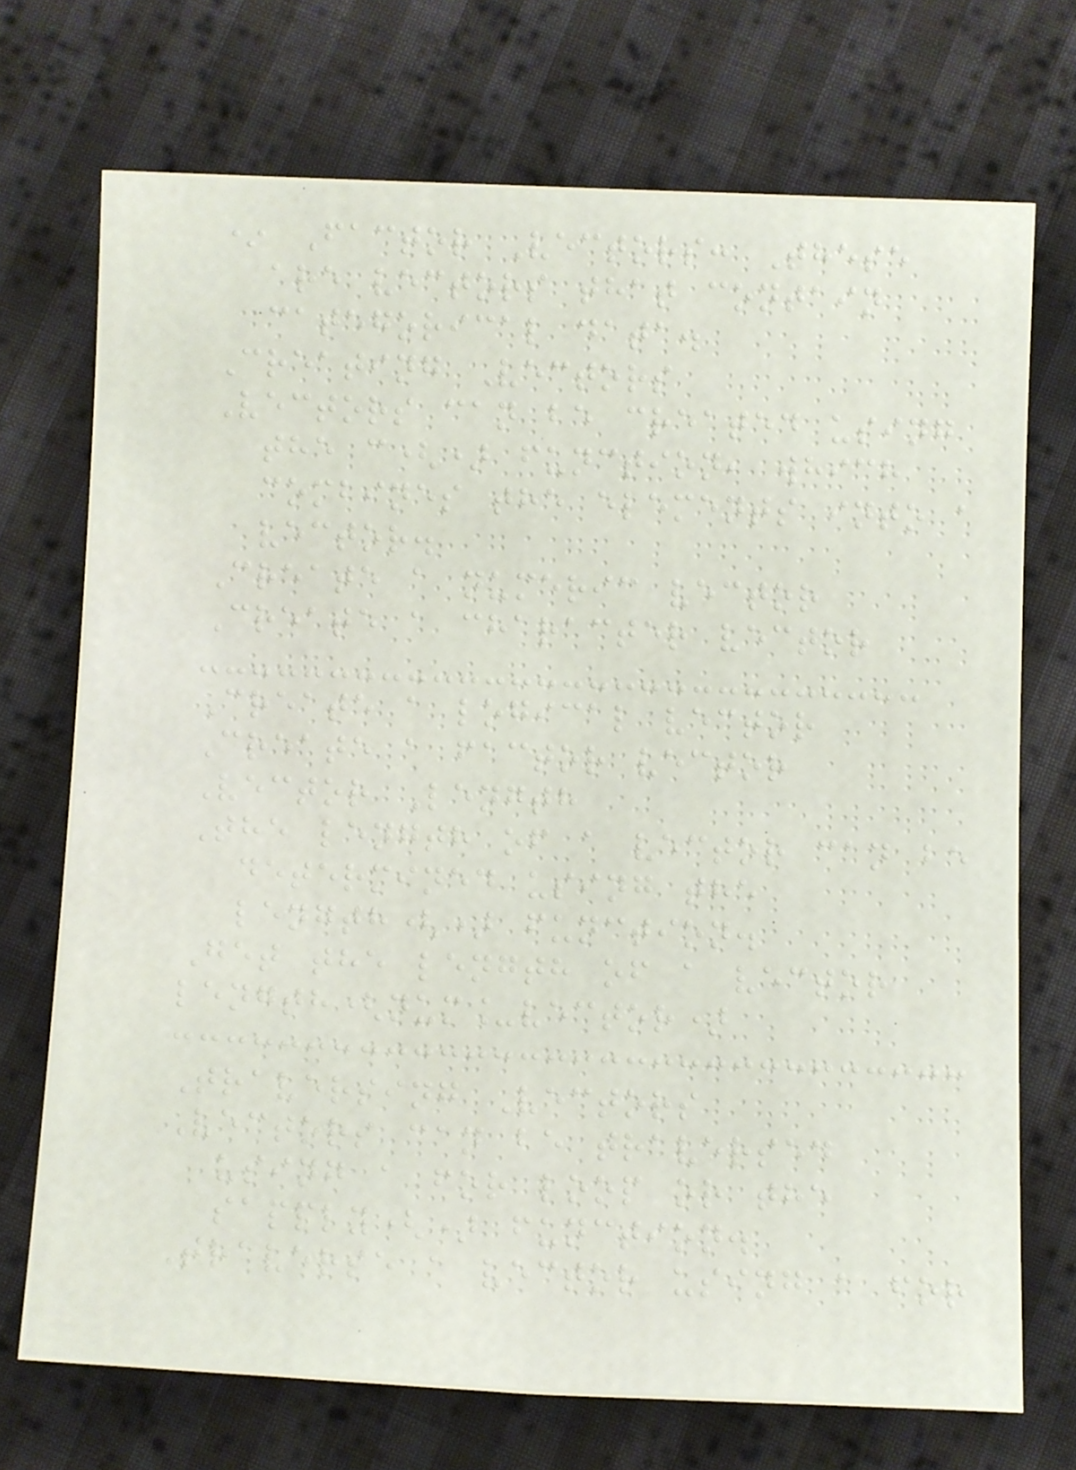* Factor Vectors: These
are vectors that contain
categorical data.
Creating Vectors
Vectors can be created using
the c() function, which
combines the elements into a
vector.
Create a numeric vector
Create a character vector
Create a logical vector
Create a factor vector
Vector Length
The length of a vector can be
determined using the
length() function.
Get the length of a vector
length(num_vector)
Traversing Vectors
Vectors can be traversed
using a for loop or the
sapply() function.
Traverse a vector using a for
